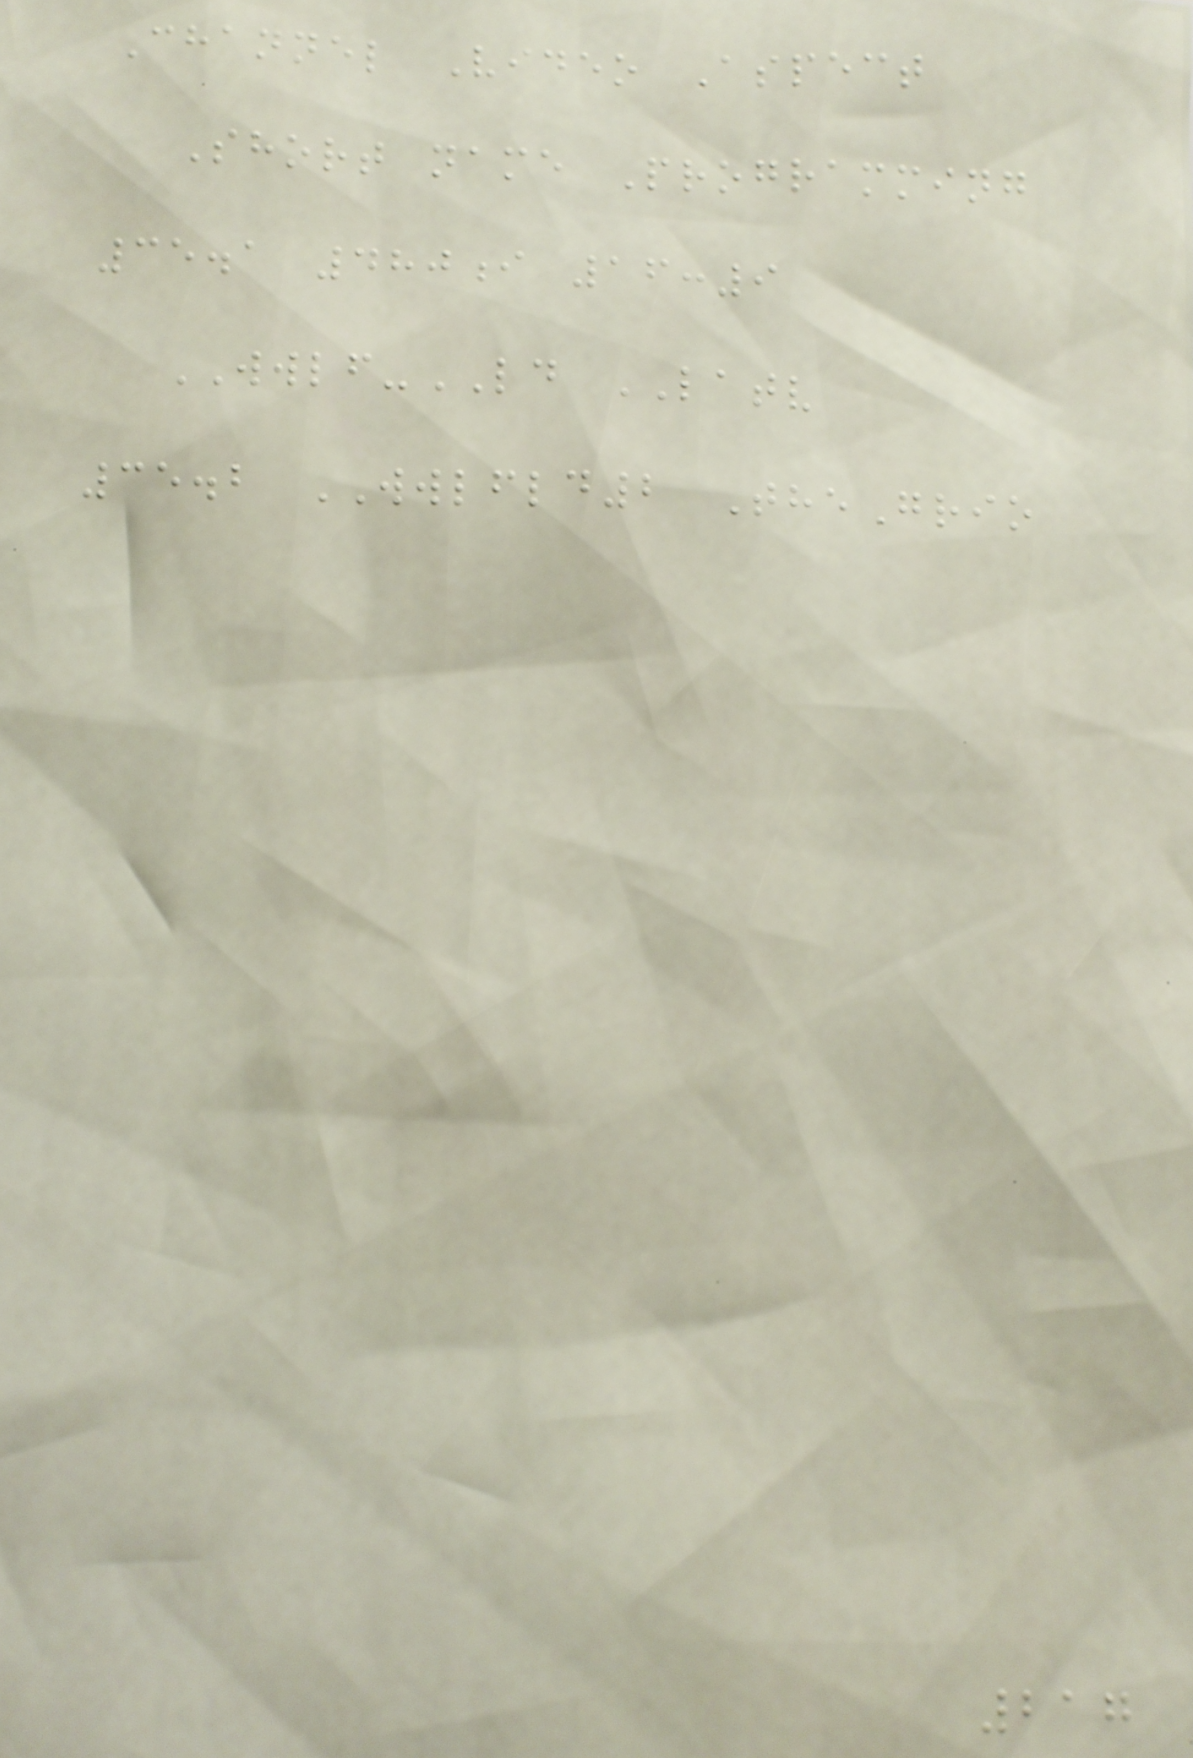Channel Video Aspect
Short name Programming
35.1 480i 16:9
WWLF-LD LATV
35.2 WWLFLD2 TheGrio
217
